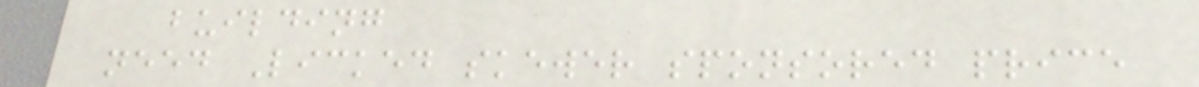building
need Licked skewer sponsored price
